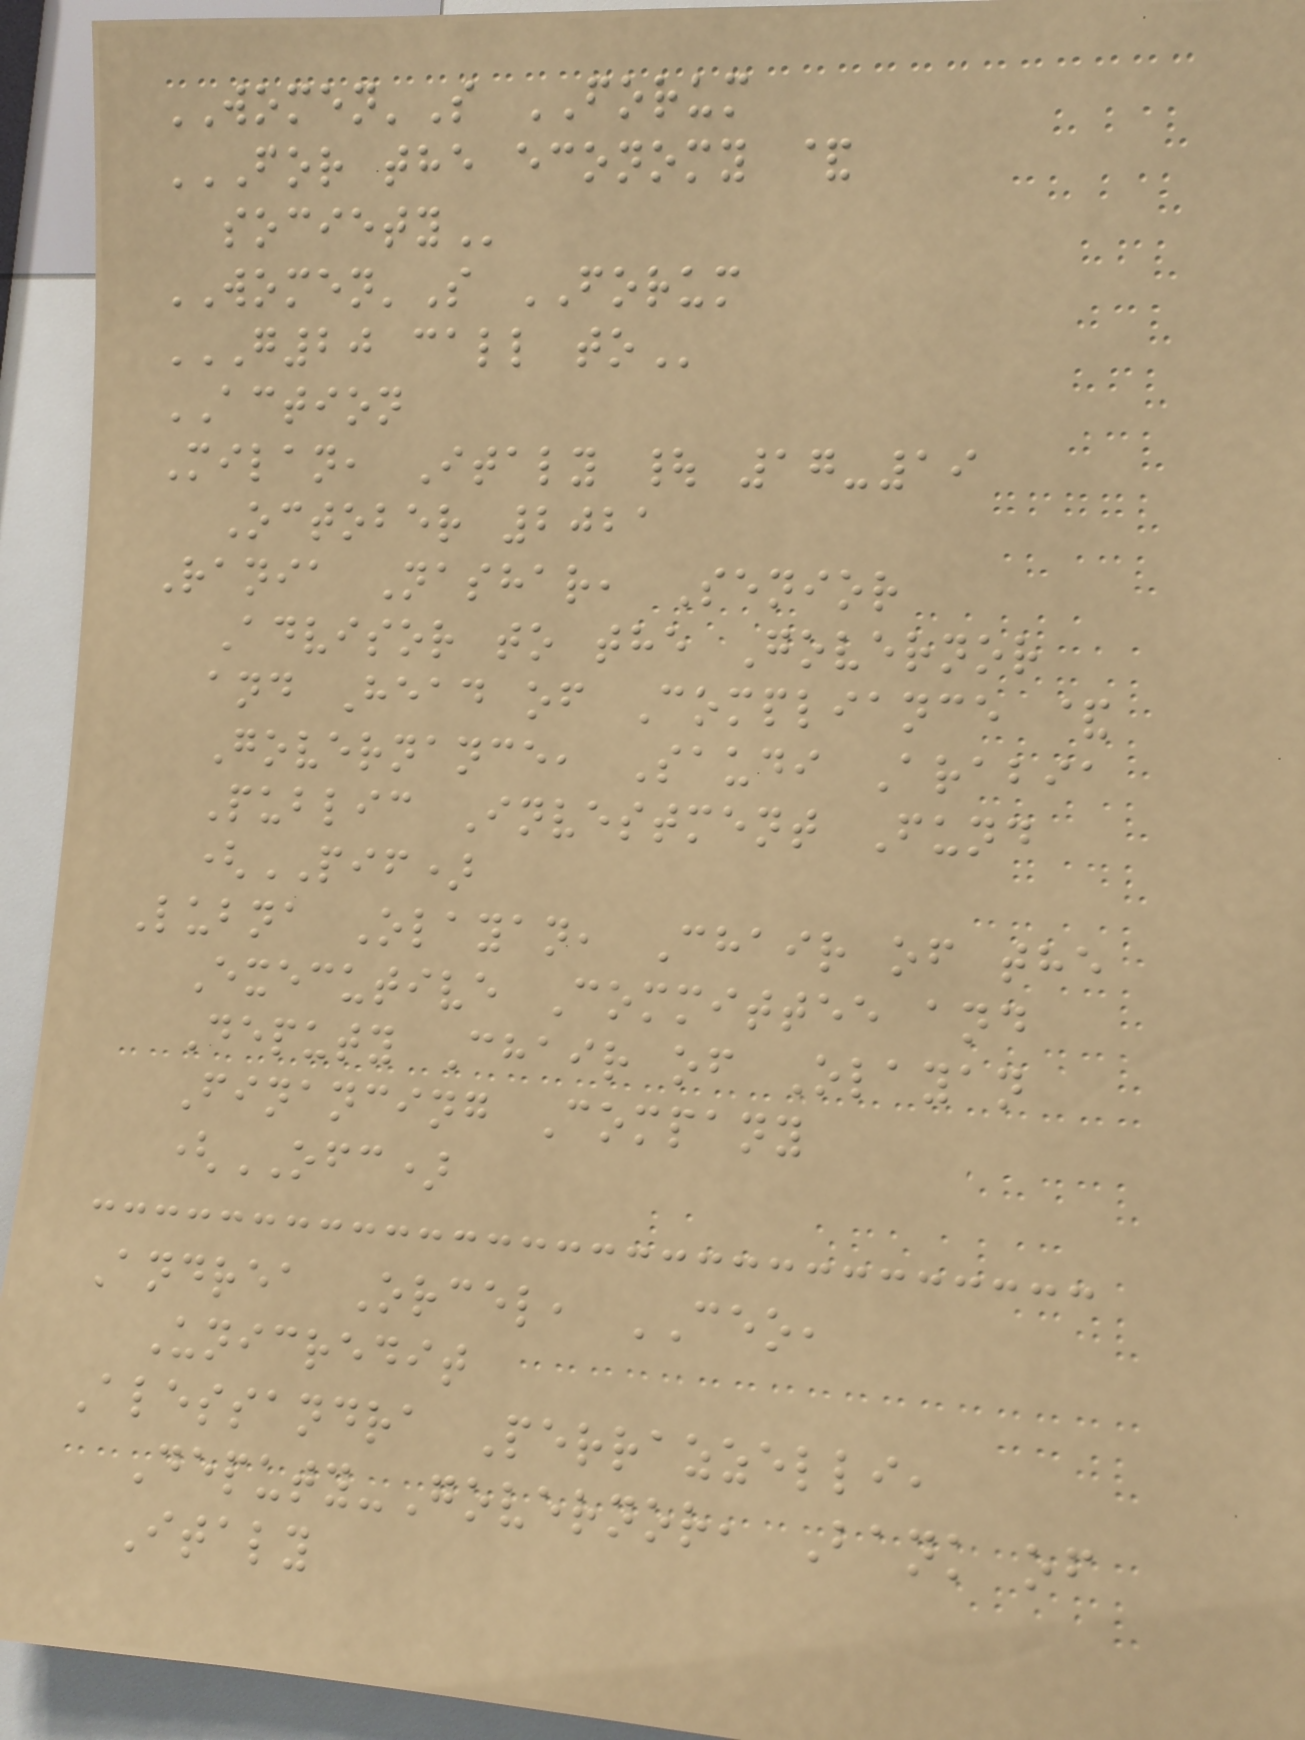WOMEN'S FORUM
FOR THE ECONOMY &
SOCIETY
WOMEN'S FORUM
G20 CALL TO
ACTION
Milan, Italy | 17-19
October 2021
Rania Nashar, Senior
Advisor to the Governor
and Head of Compliance &
Governance, Saudi Arabia
Public Investment Fund
(PIF)
Lubna Olayan, Chair of the
Executive Committee and
Deputy Chair of Olayan
Financing Company
(OFC)
Andrea Orcel, CEO,
Unicredit
Alessandra Perrazzelli,
Deputy-Governor, Bank of
Italy
